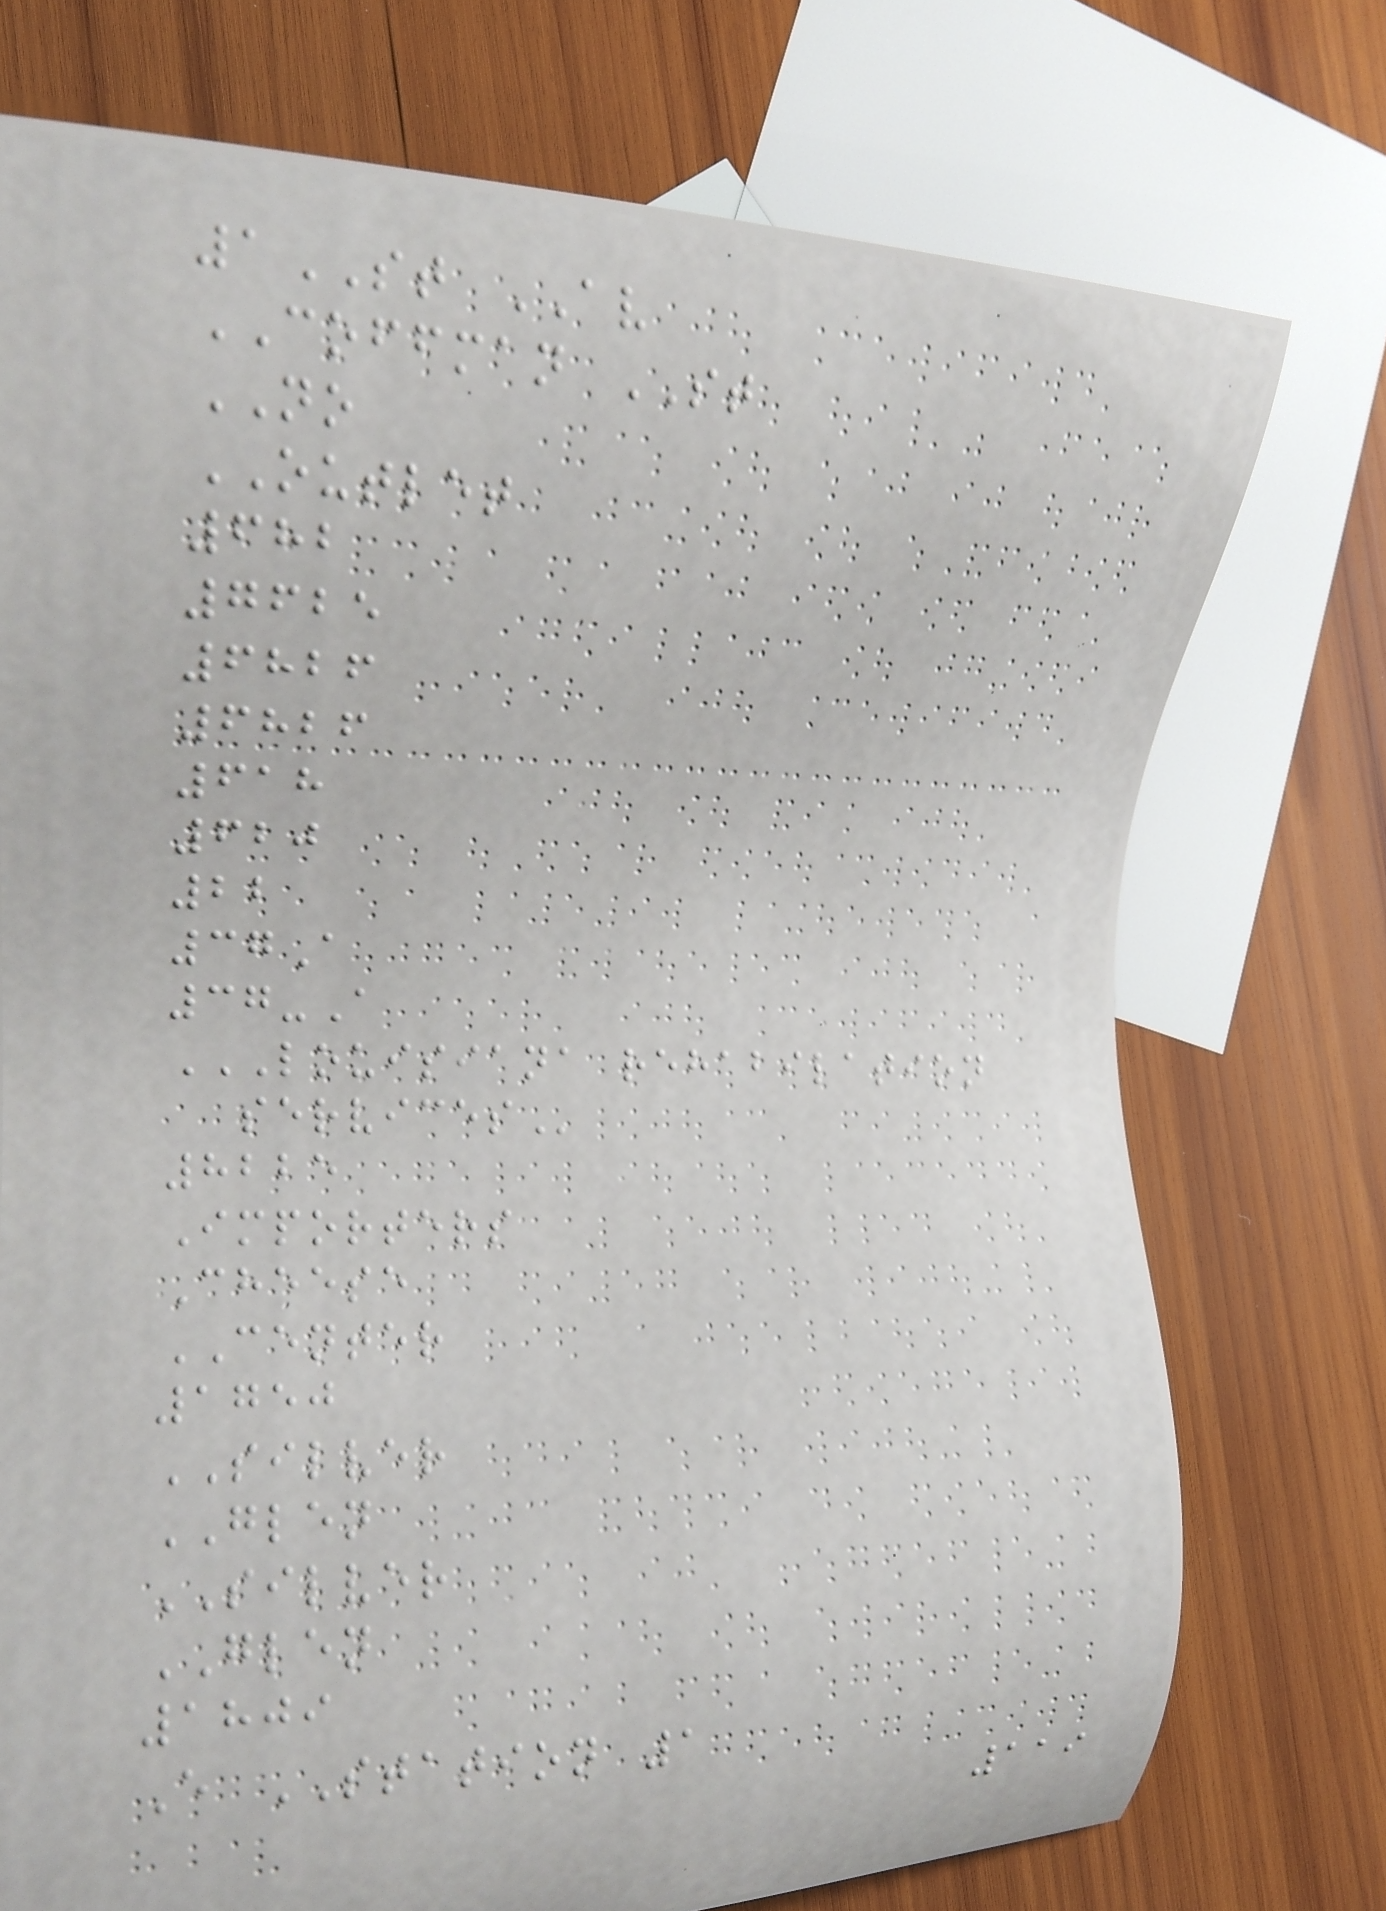1ST AV
COFFMAN ST
NO
OUTLET
682
7625
6826
6826
618
620
22
37A
37-A
LOUISIANA REHABILATION
SERVICES
8225
Importers
Cheese
CENTER
1750
SILVER
GLEN
SILVER
GLEN
1809
E STATION 1
119
